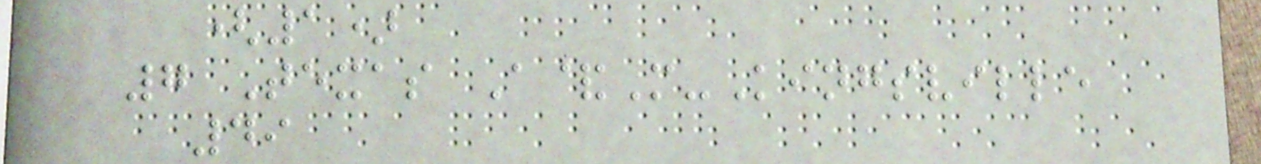(1)
7 Texas A&M-Kingsville
49
